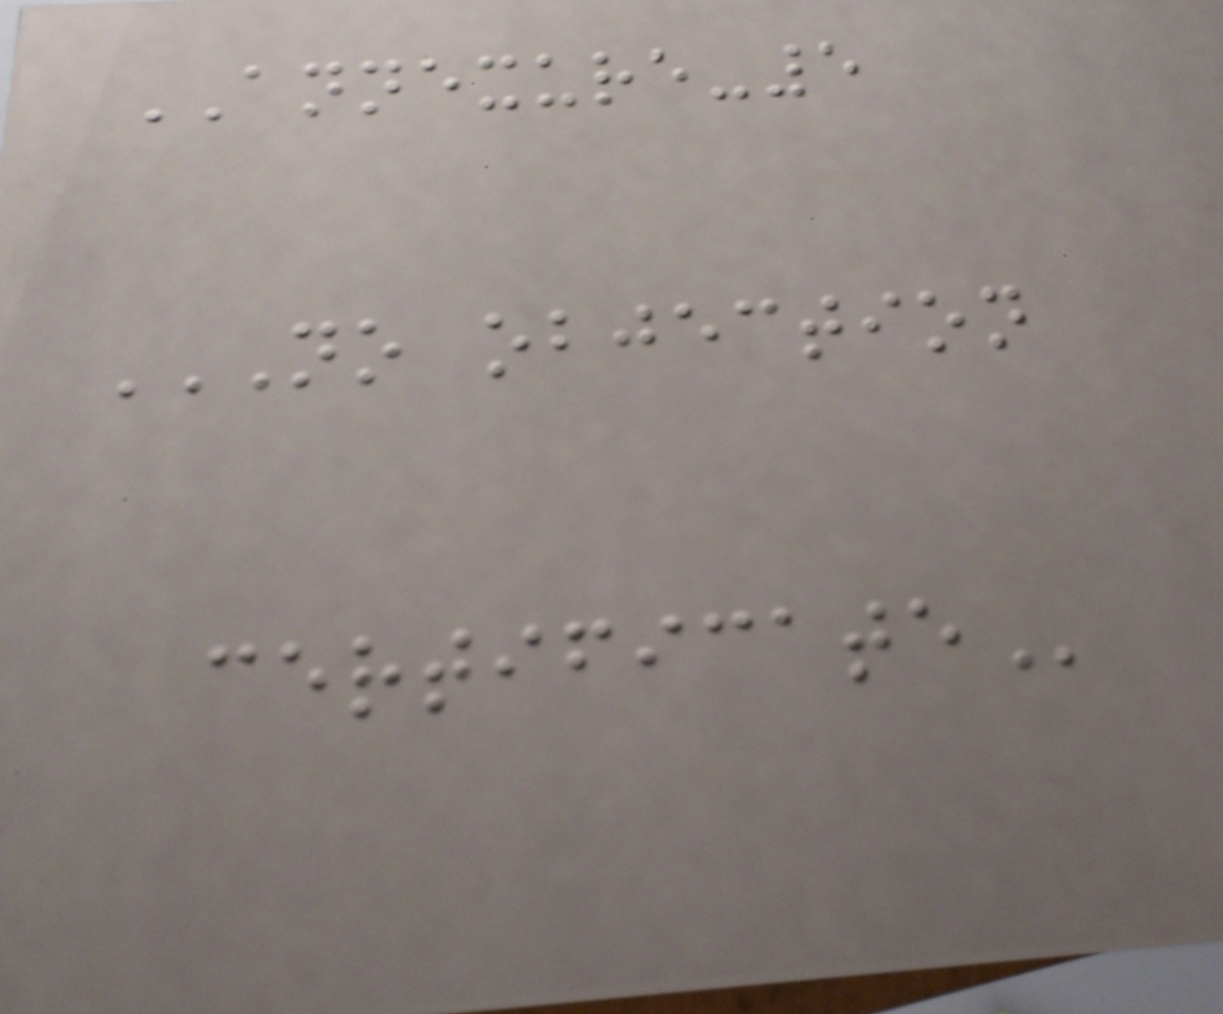ANNEXURE-5
NO OBJECTION
CERTIFICATE
